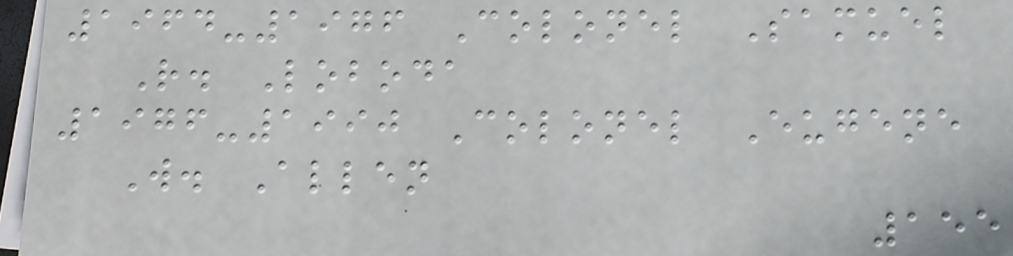1964-1976 Colonel Samuel
R. Loboda
1976-1990 Colonel Eugene
W. Allen
155
